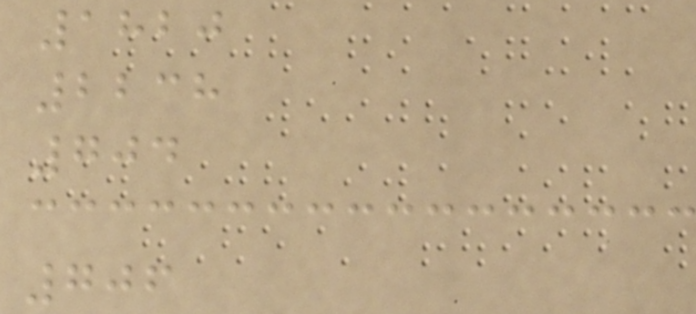1820
2238
704
706
